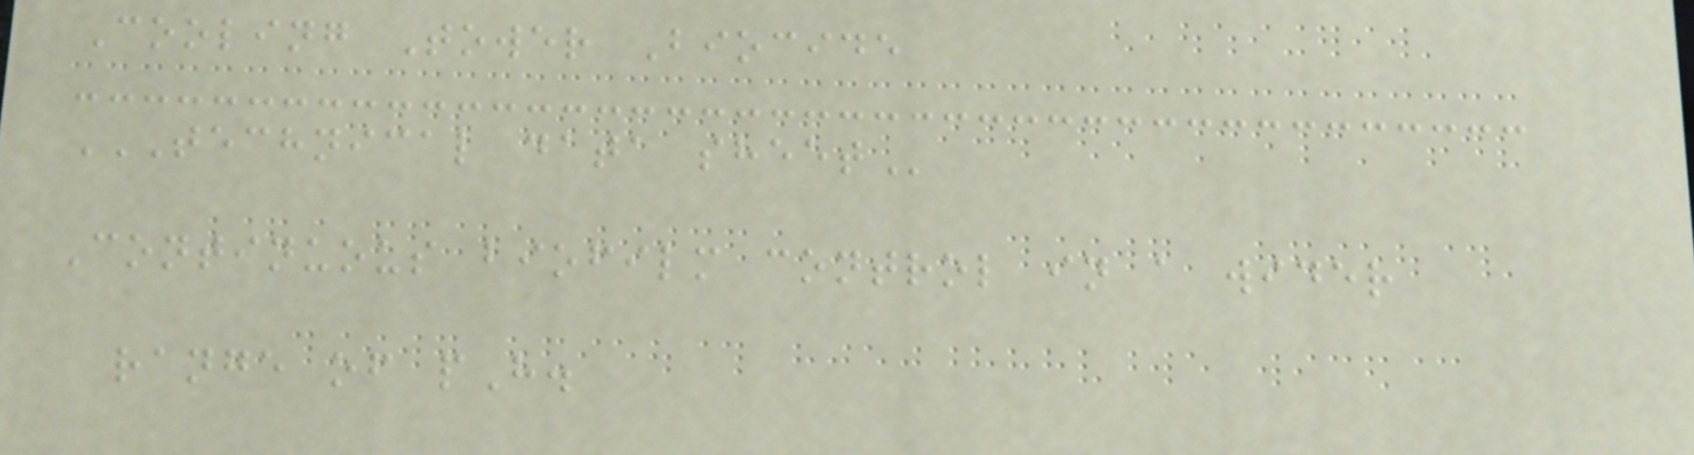Cooling Tower Biocide
TECHNICAL DATA SHEET
Continuous biofilm control in a wider
range of pH.
